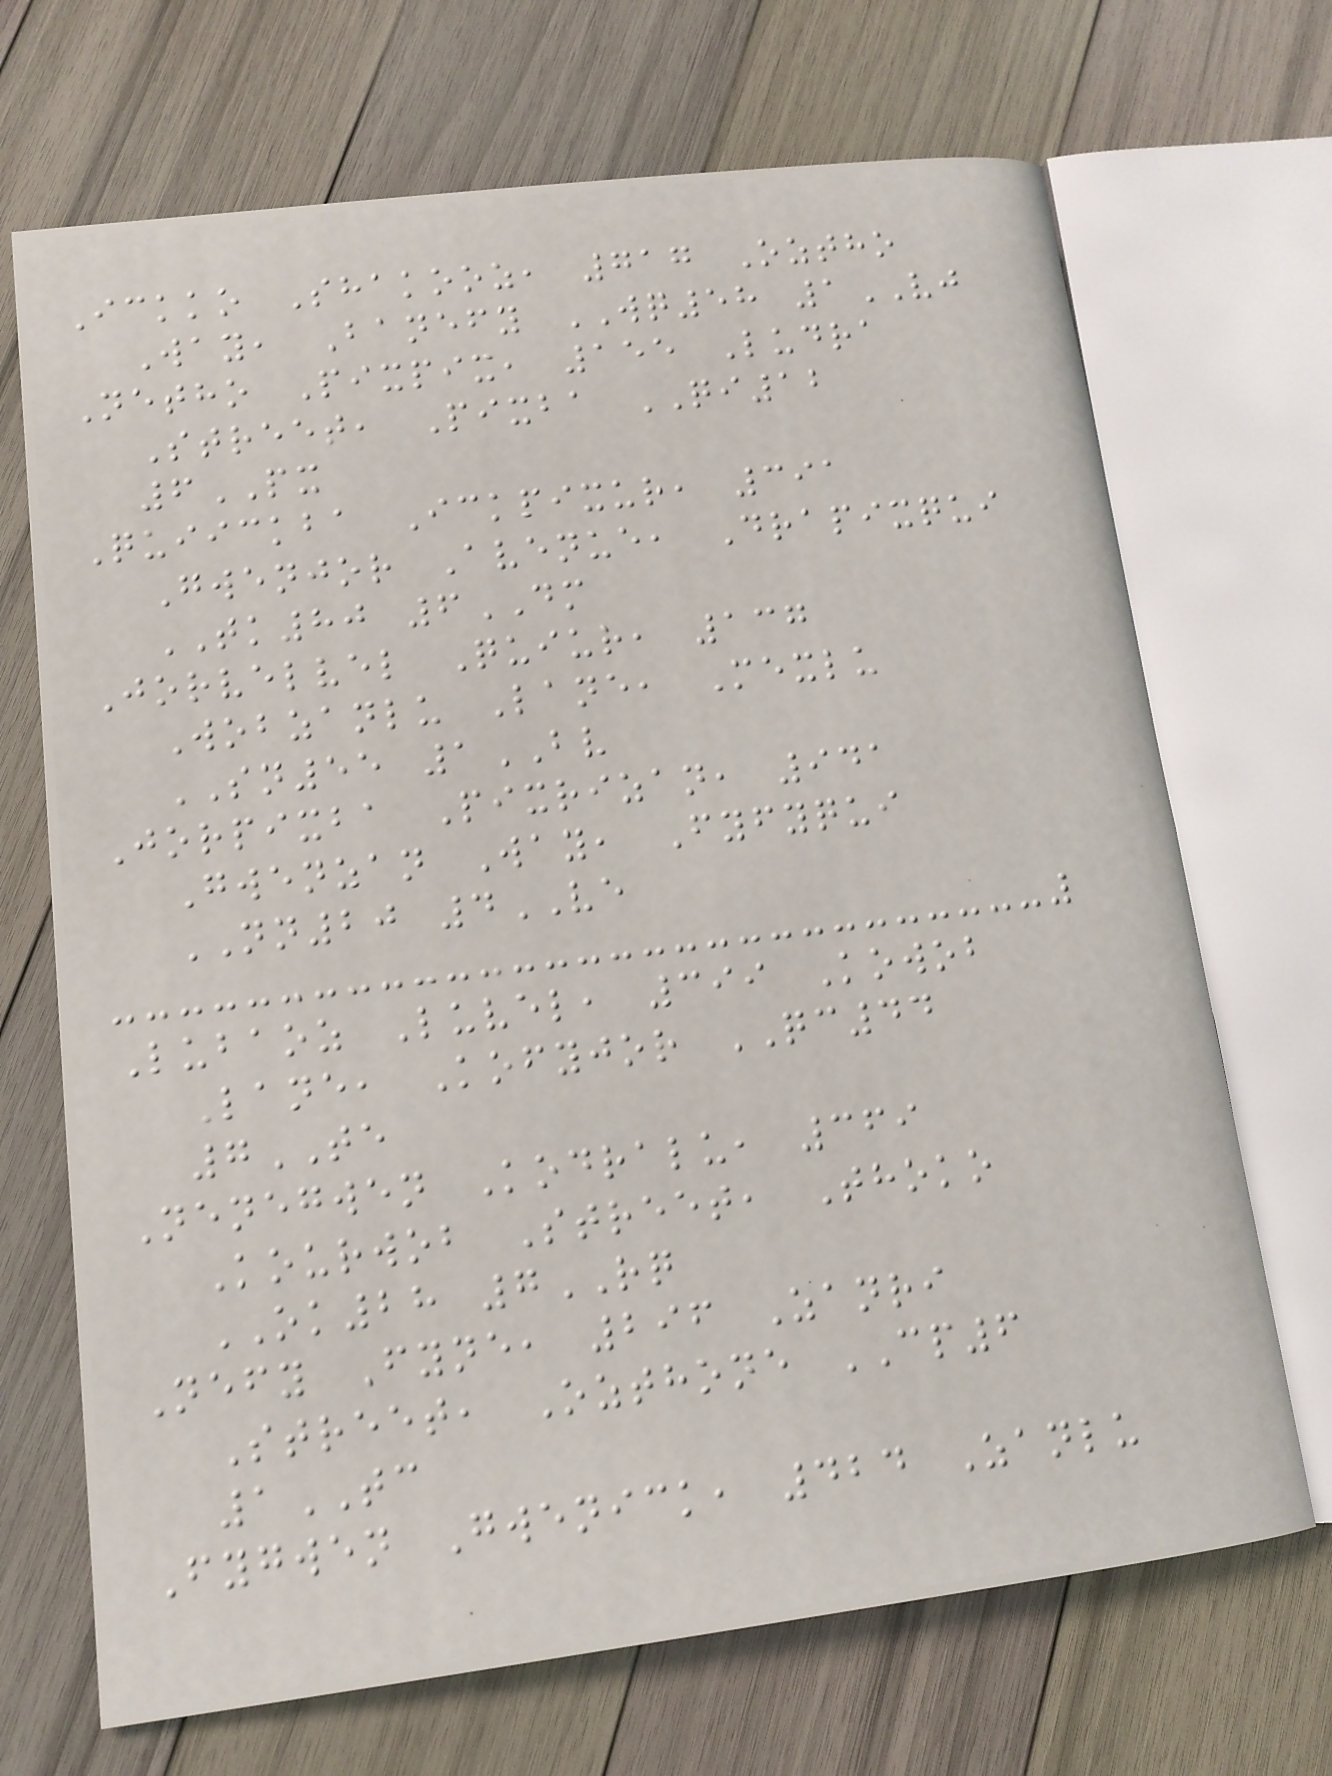Ickko Shakooz, 717 Oztho
Way, Banefy WQ58 1VJ
Netho Pixpix, 155 Ludra
Street, Pixba QI12
6PX
Quiickba Ickpixur, 391
Gwenjor Avenue, Drapixqui
TK80 6DM
Jorvelvel Quiur, 137
Wobzanlu Lane, Mexlu
SN55 1BV
Jorpixba Pixrizan, 941
Gwenzan Way, Fyfyqui
NN20 4VE
Lubaoz Luvel, 399 Kowob
Lane, Kofyjor QC44
7TE
Nenegwen Kodralu, 369
Kourwob Street, Thoko
OK28 7RQ
Nefy Fyne, 296 Zanri
Street, Ozthone CP6
1TC
Fygwen Gwenick, 424 Zanlu
